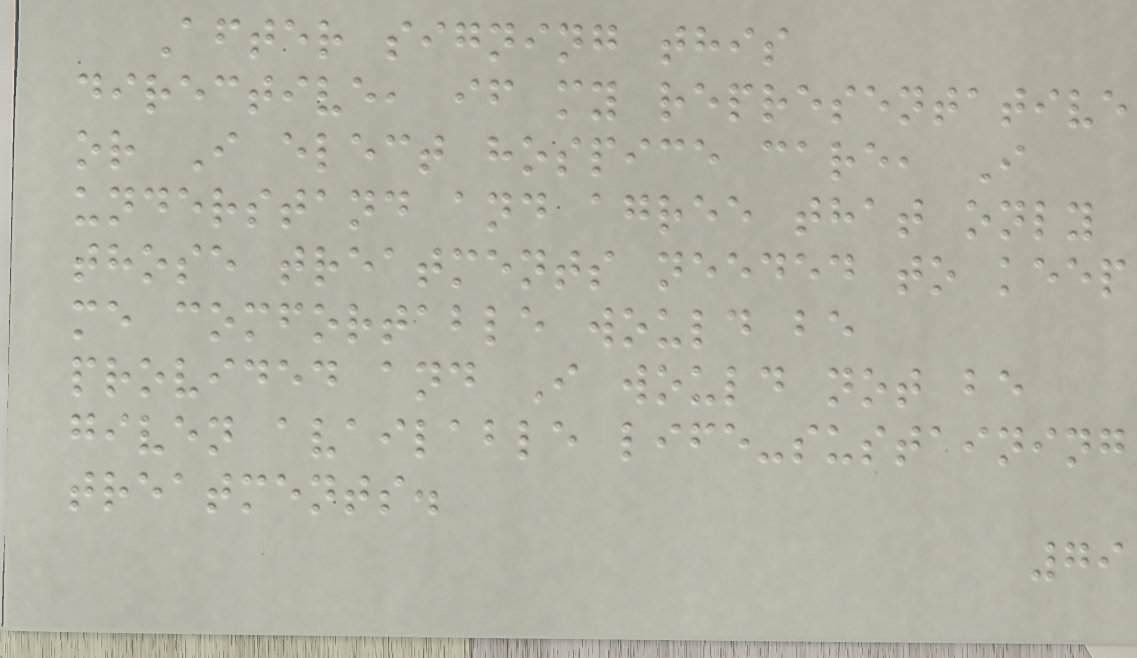After signing this
directive, if my representative
or I elect hospice care, I
understand and agree that only
those treatments needed to keep
me comfortable would be
provided and I would not be
given available life-sustaining
treatments.
79
